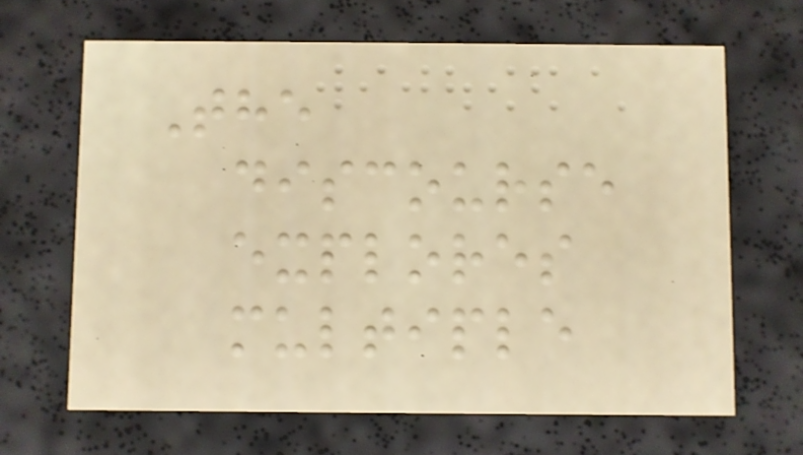The
discourse
explores
multiple
